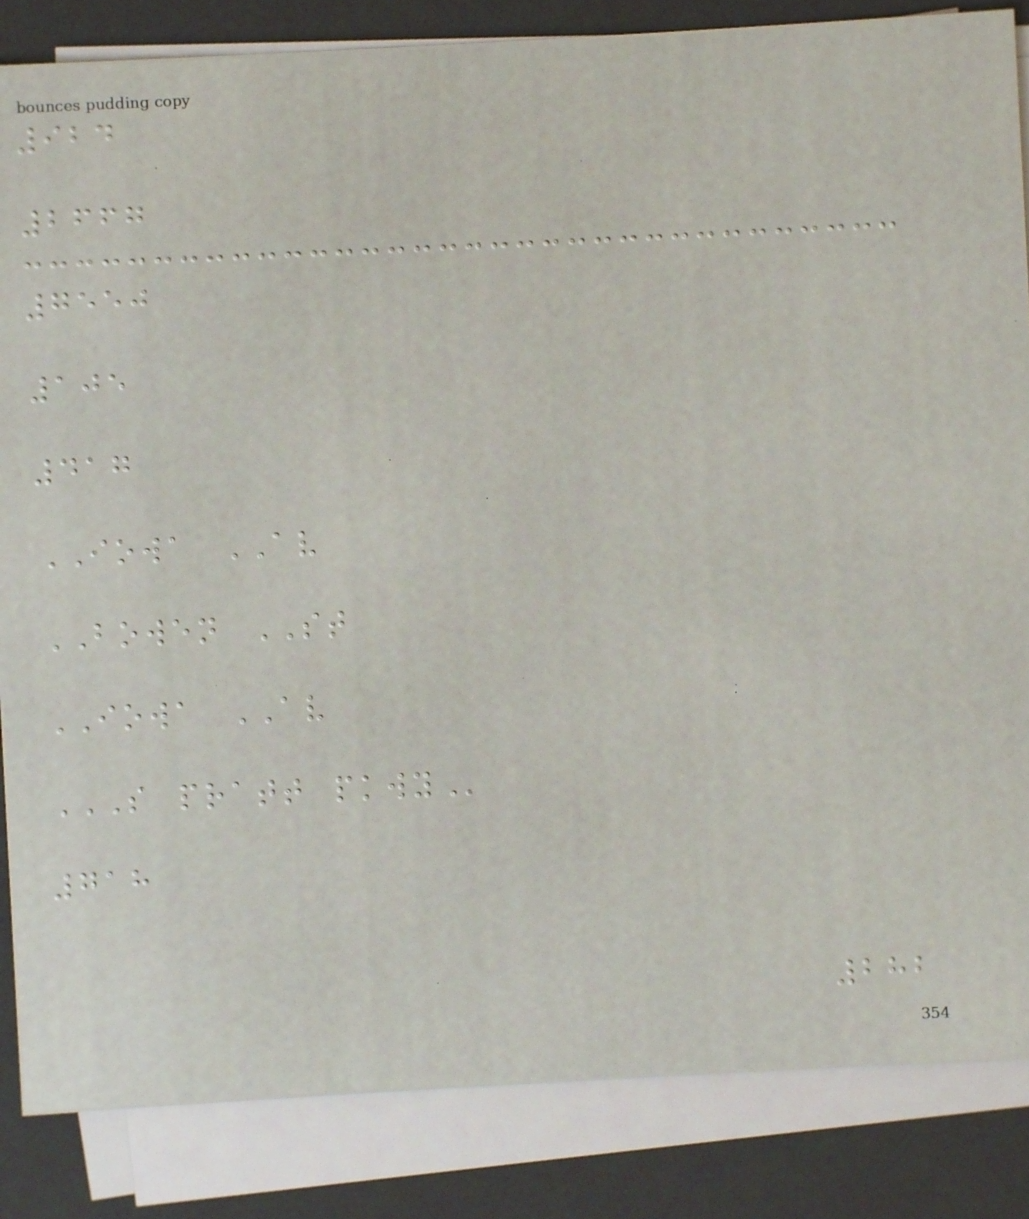924
2667
7550
105
417
IOWA AV
BOWEN ST
IOWA AV
S PRATT PKWY
718
282
